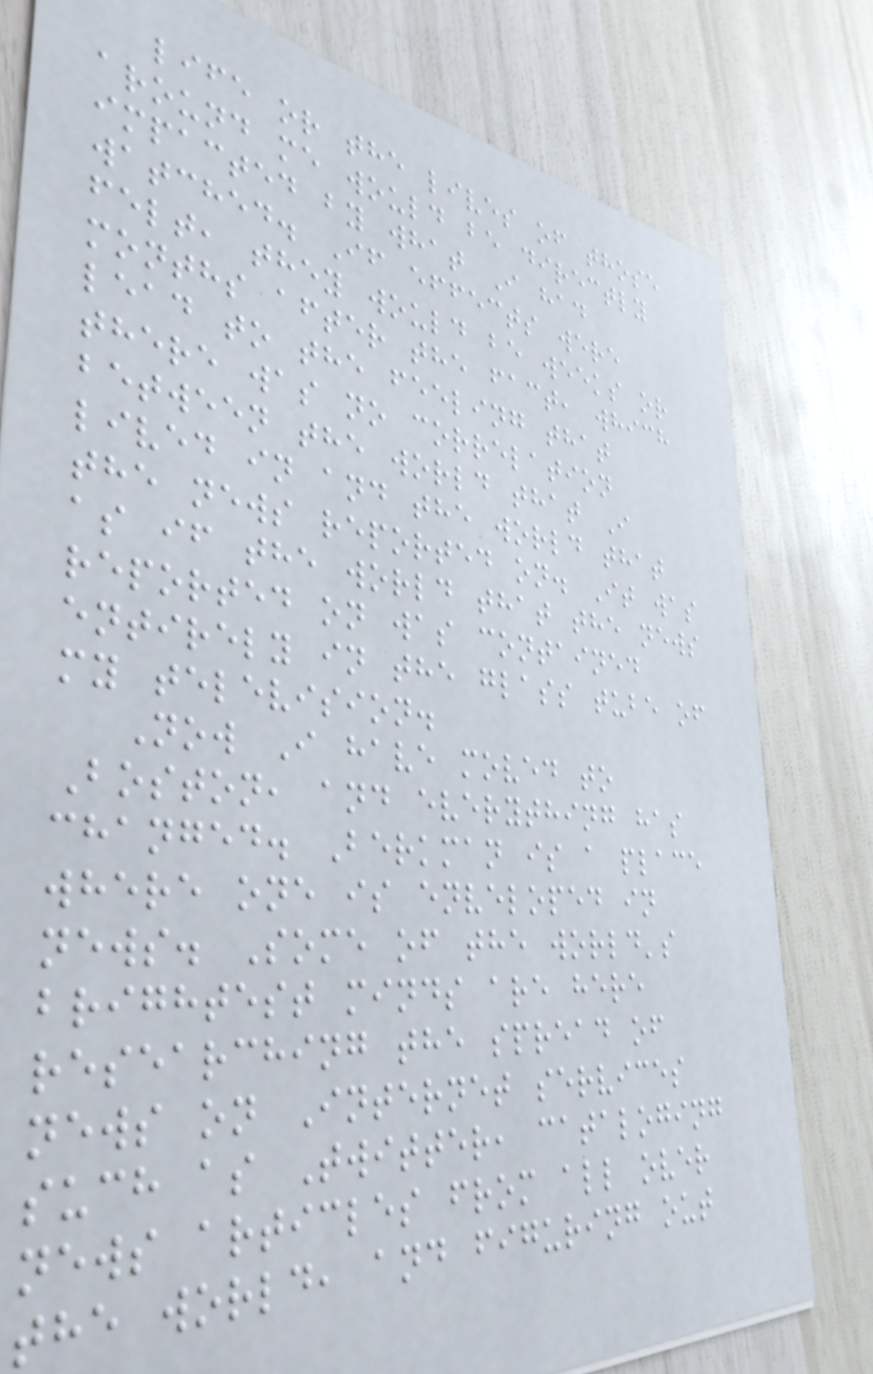life or the lives of those
around me would be directly
impacted by what I had
watched. If effects were
felt, they would be weeks or
months after the fact, which
lead to the feeling that
there was no correlation
between the world that I
lived in and the world that
the news reported on. It was
as if the world that the news
reported on was contained
entirely in the glass tube of
my television.
Now I have moved to
Boston, and everything has
changed. Berkman is a place
where one is enveloped in
news. Some of the world's
brightest minds are here
researching the spread of
news on Internet services
such as Twitter, cataloging
news articles from all over
the world, and figuring out
